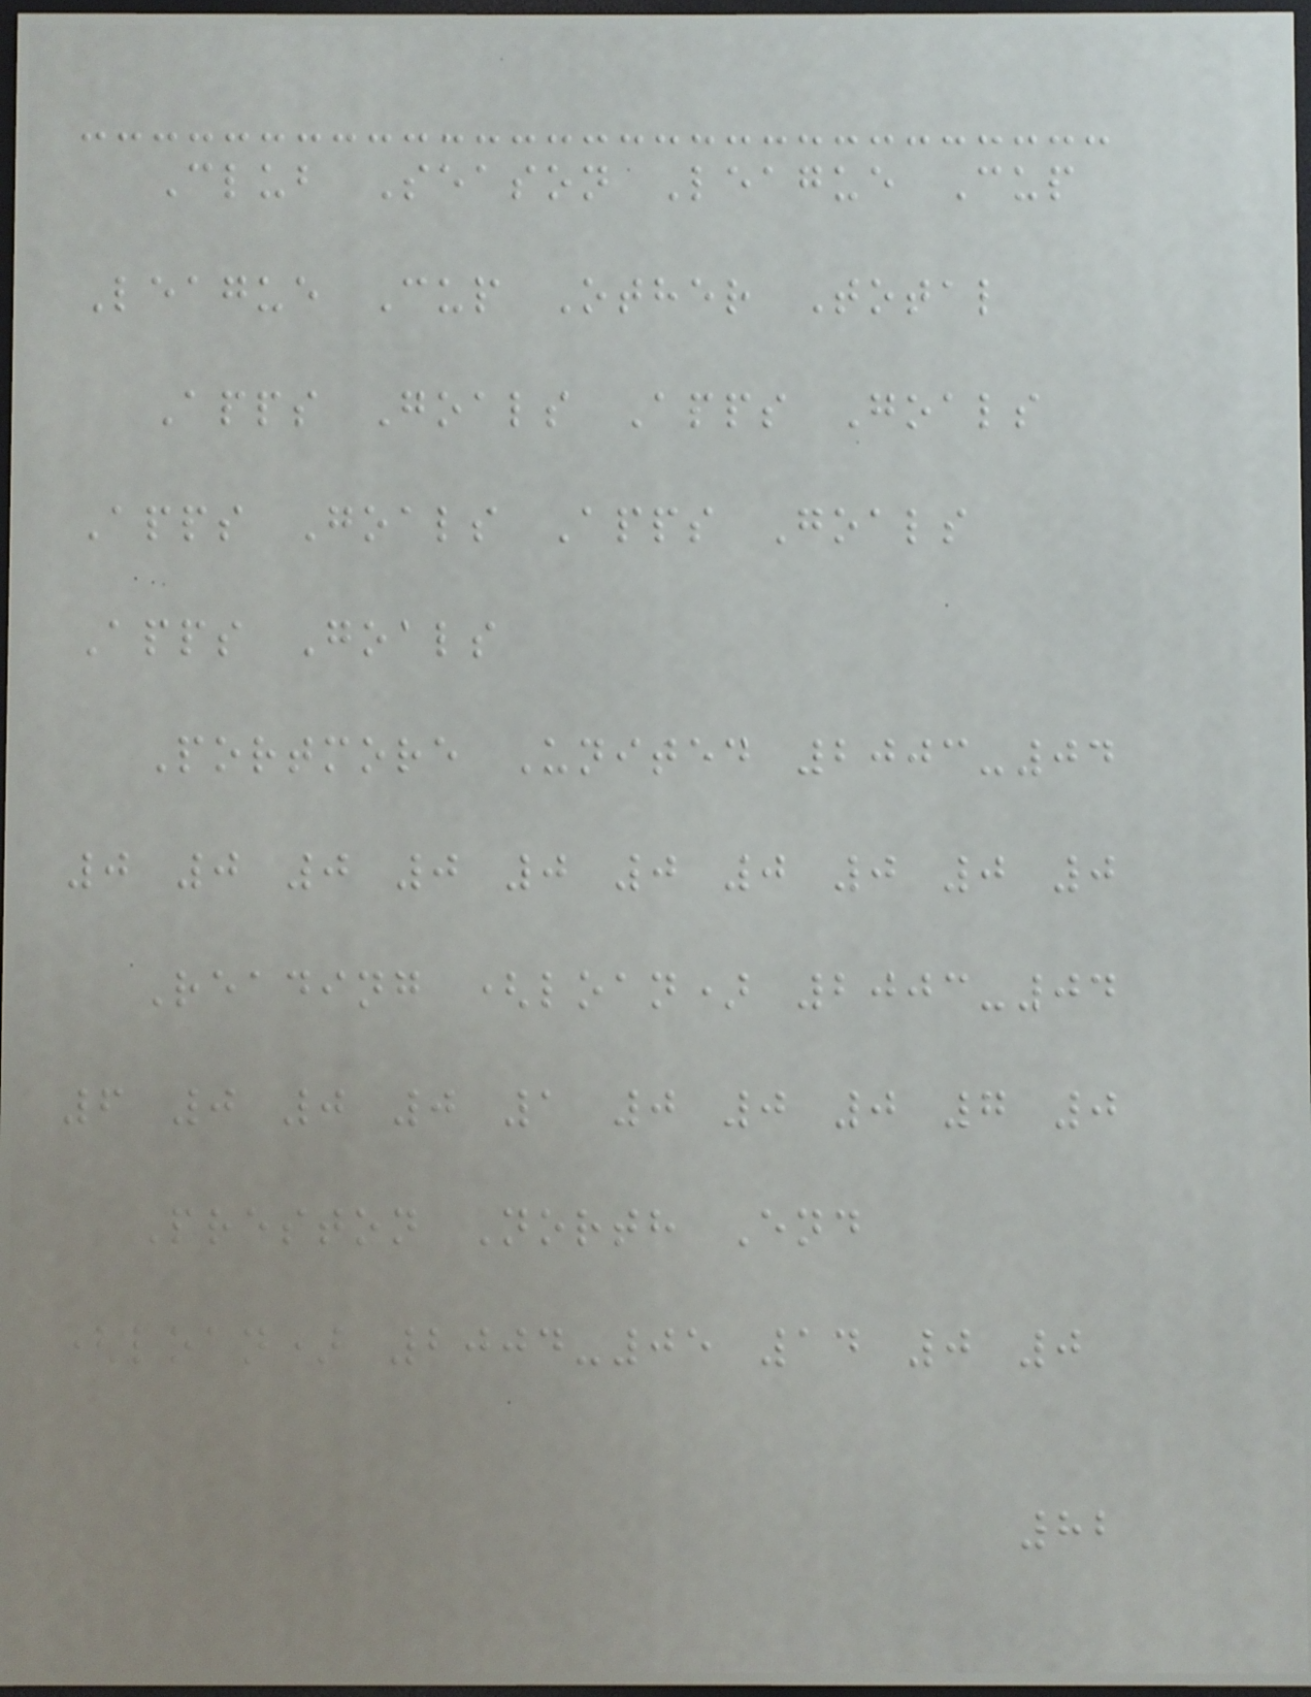Club Season League Cup
League Cup Other Total
Apps Goals Apps Goals
Apps Goals Apps Goals
Apps Goals
Portmore United 2003-04
0 0 0 0 0 0 0 0 0 0
Reading (loan) 2003-04
6 0 0 0 1 0 0 0 7 0
Preston North End
(loan) 2004-05 14 0 0
82
